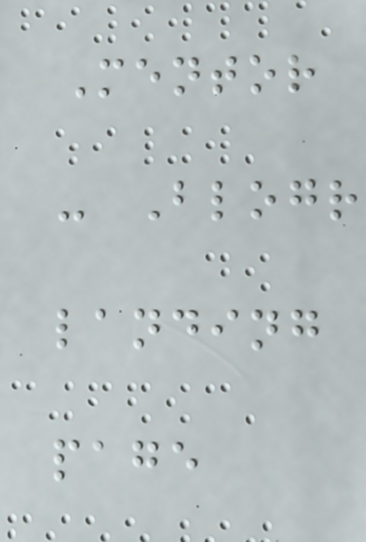Mentor
- Blogr
landing
page
